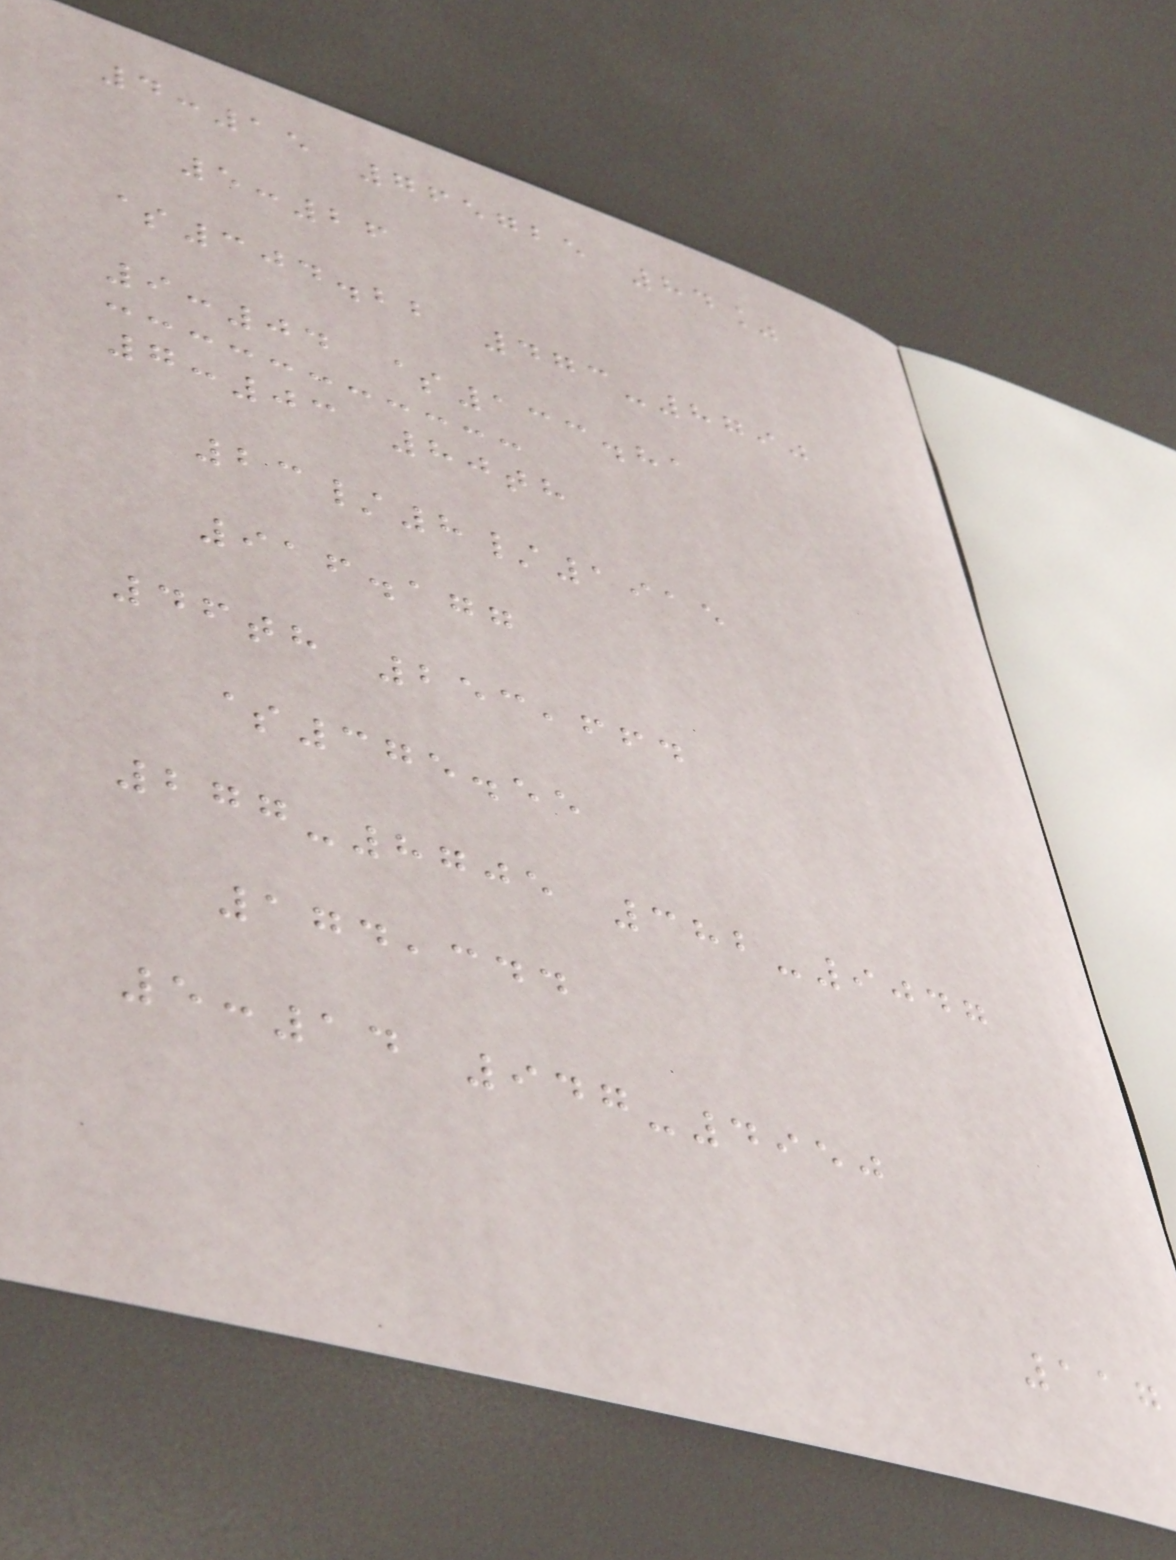4:15 765725 84%
5:26
$304.22 473-8790
9:04 $133.81
7:03 80th
23/8/1915
916.177
46th 253,664
$375.55
277-8705 382-9047
174,344
5:14 947-4950
117
